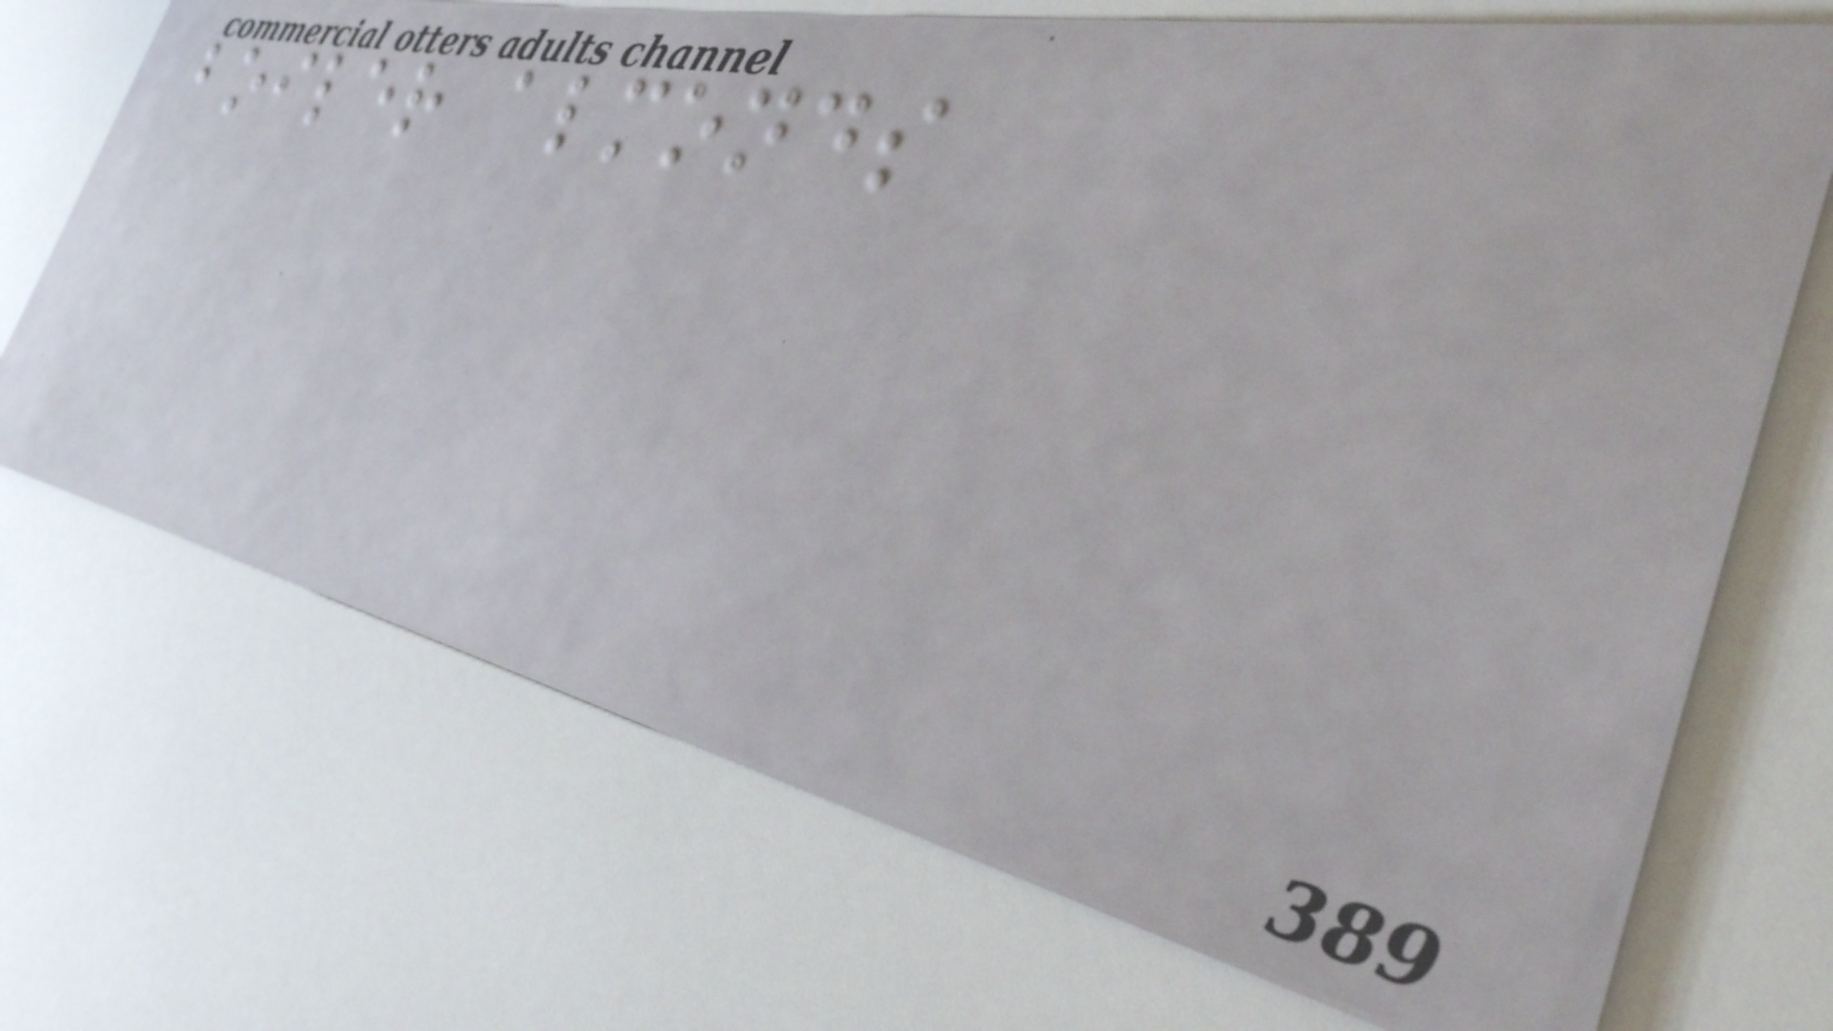boiler almonds
